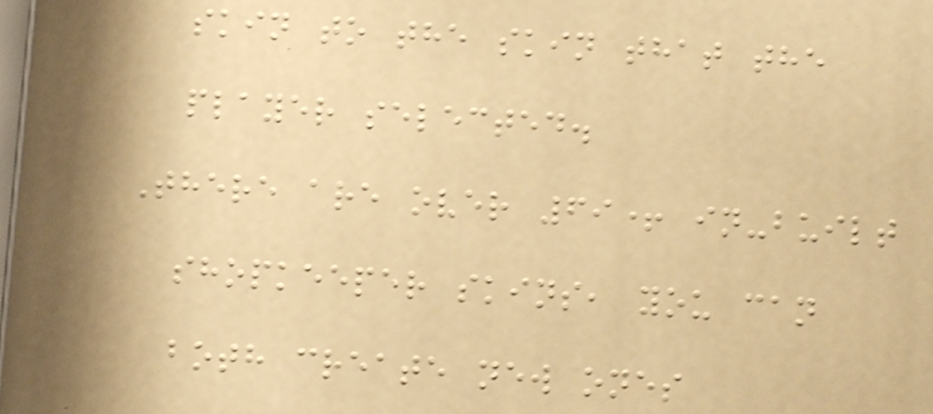skin to the skin that the
player selected.
There are over 69+ in-built
shopkeeper skins, you can
both create new ones
